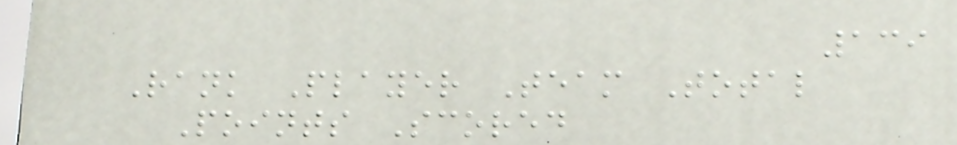139
Rank Player Team Total
Points Scored
